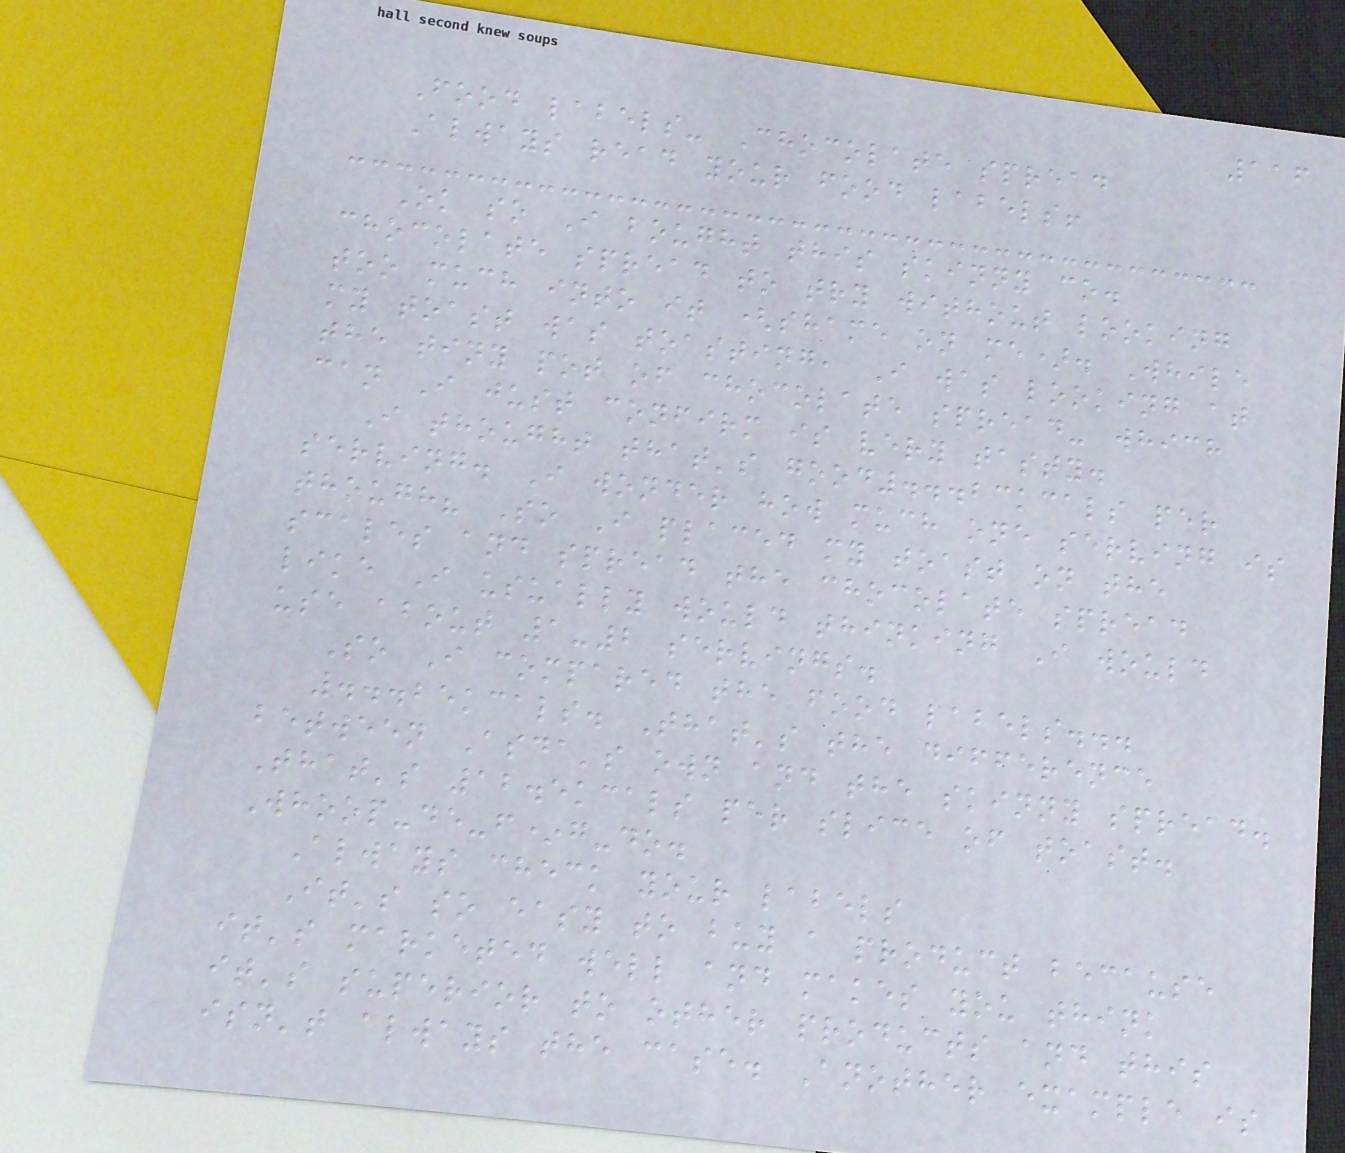116
Food labels- Chocolate spread
Always read your food labels!
Ok so I bought this skinny co.
chocolate spread to try without looking
too much into it (shame on me). While
my toast was toasting, I was looking at
the tiny pot of chocolate spread- which
can I just confirm is very tasty.
I thought that's good...23kcals per
serving. I wonder how much one serving is
though? So I placed my toast on the
scales and spread the chocolate spread
like I usually would thinking I would
use about 1-2 servings.
So I compared the food labels...
...25kcals. That's the difference
between Asda's own and the skinny spread.
That's 12.5kcals per slice of toast.
Whoop-de-f*g-do.
Always check your labels
It's so easy to buy a product because
it's marketed well and makes you think
it's superior to other products and this
isn't always the case. Another example is
